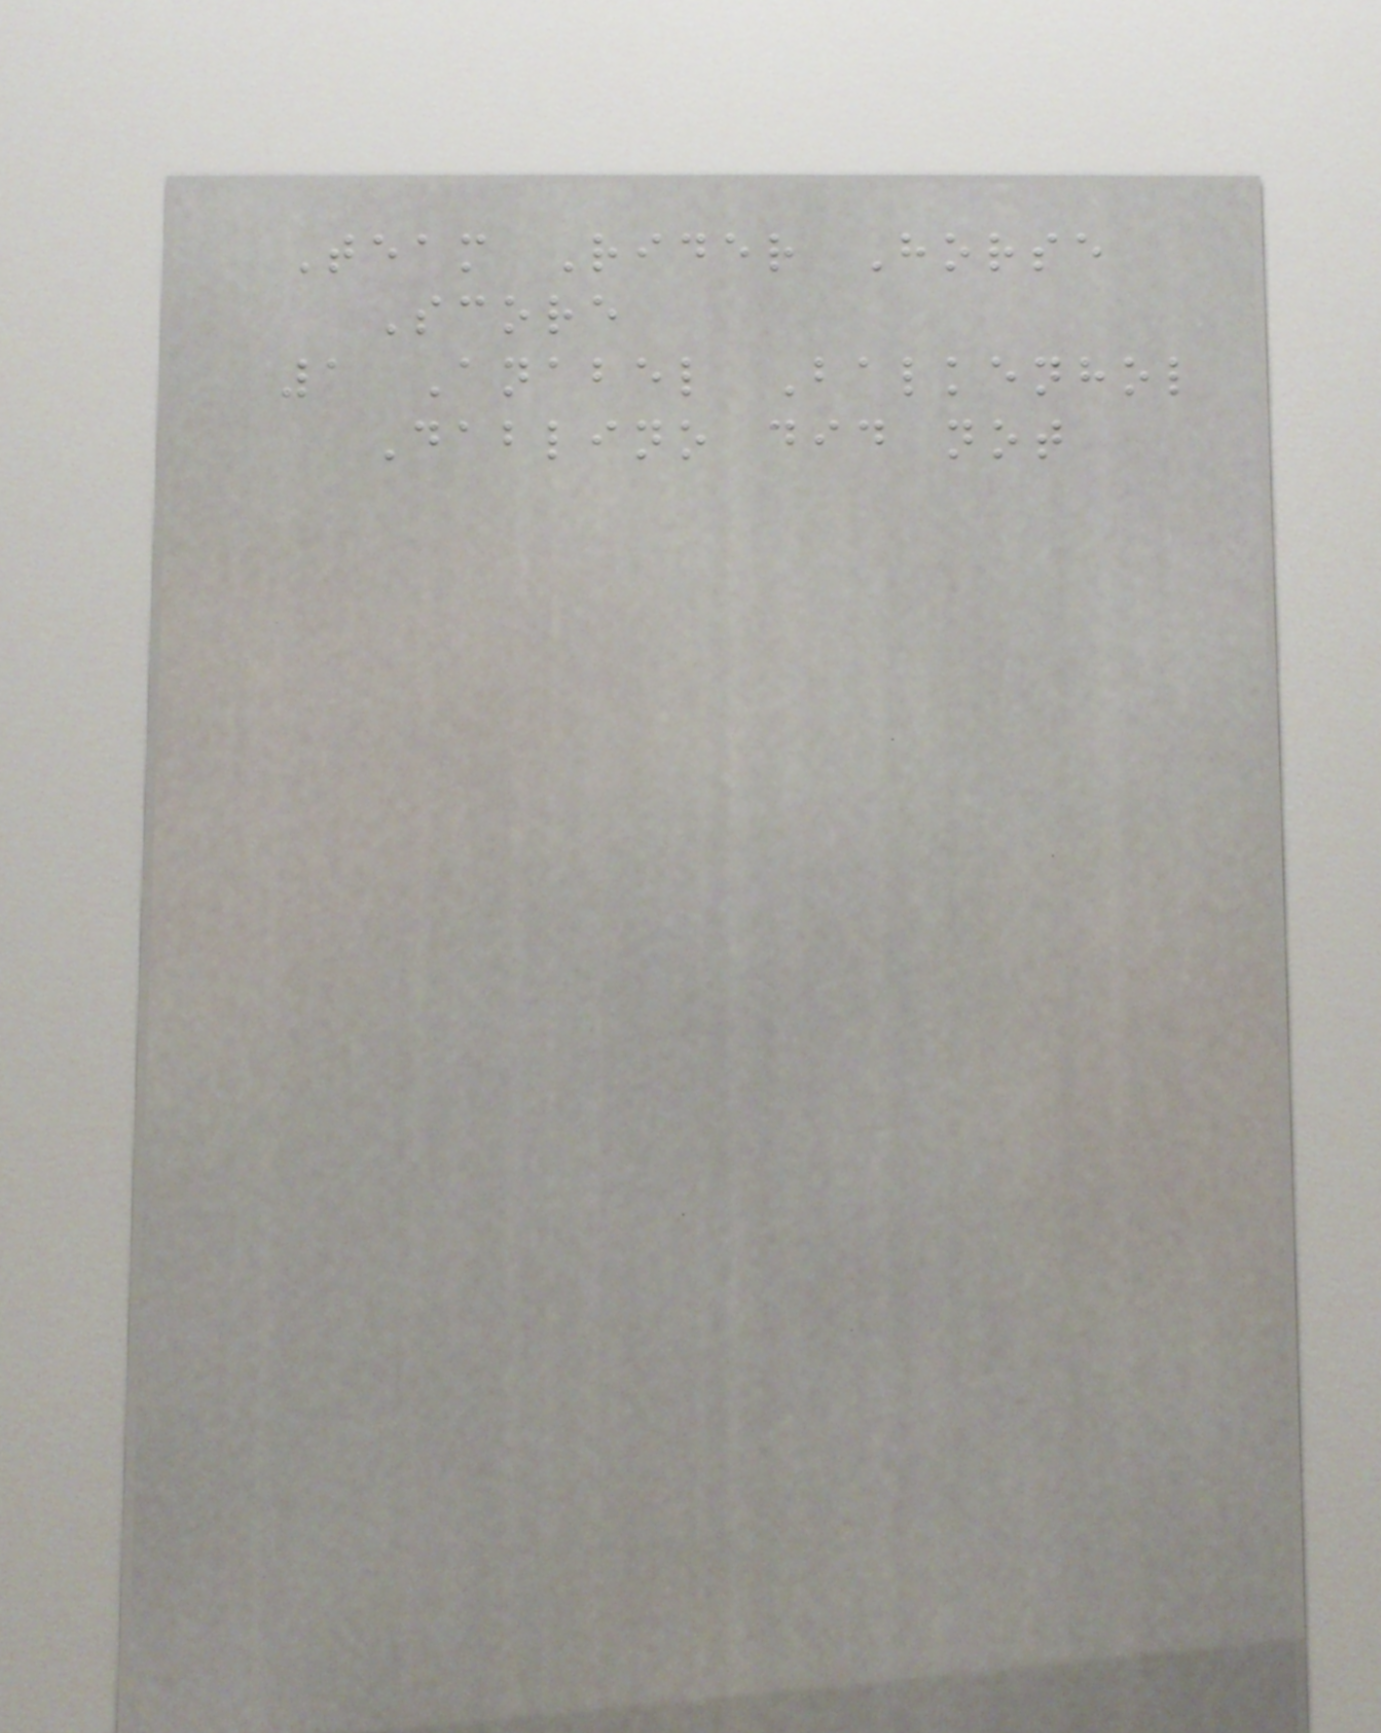Team Rider Horse
Score
1 Anabel Balkenhol
Dablino did not
